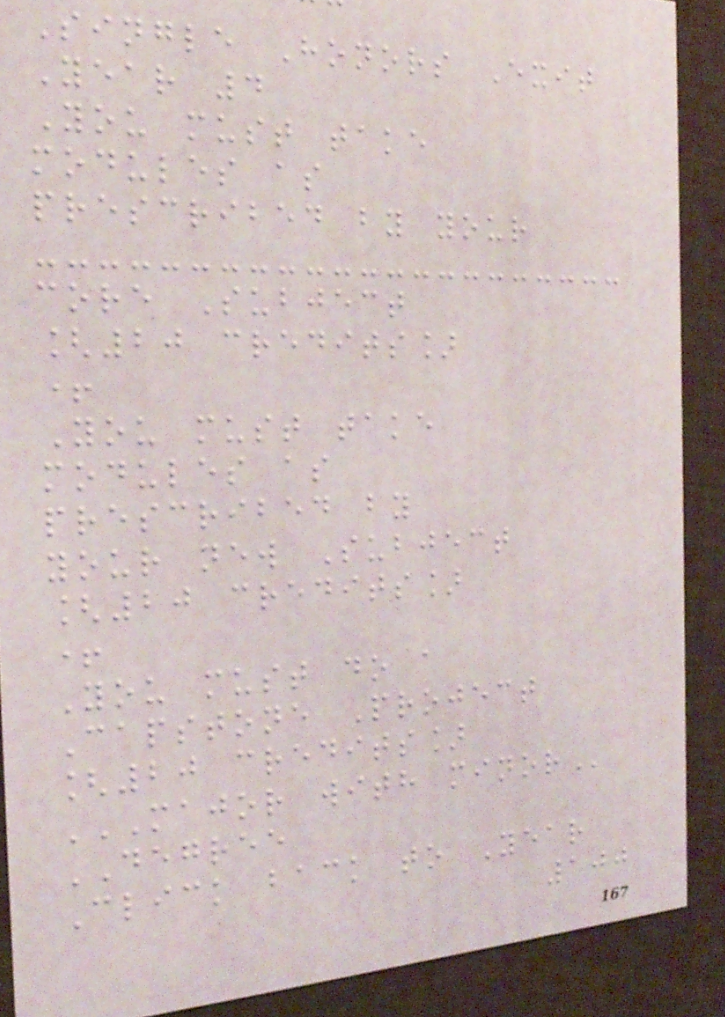Single Honors Exit
Year 4
You must take
modules as
prescribed by your
core Subject
[20 credits]
+
You must take
modules as
prescribed by
your new Subject
[20 credits]
+
You must do a
Capstone Project
[20 credits]
MAJOR WITH MINOR
DEGREE
Click back to Year
100
